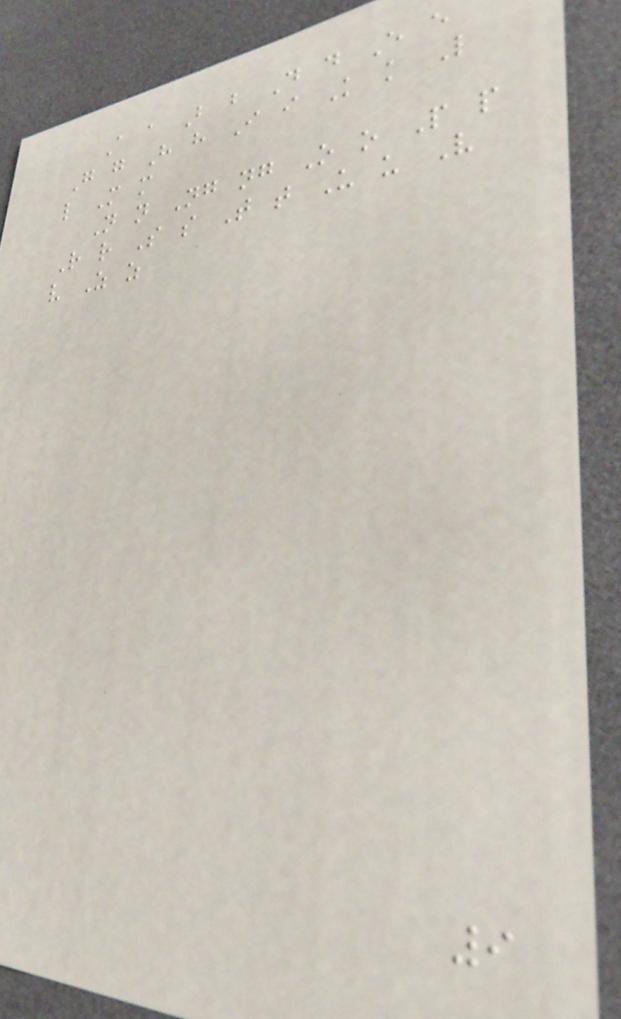A a B b D d E e
G g H h I i K k L
l M m
N n Ng ng O o P p
R r S s T t U u V
v Z z
9
